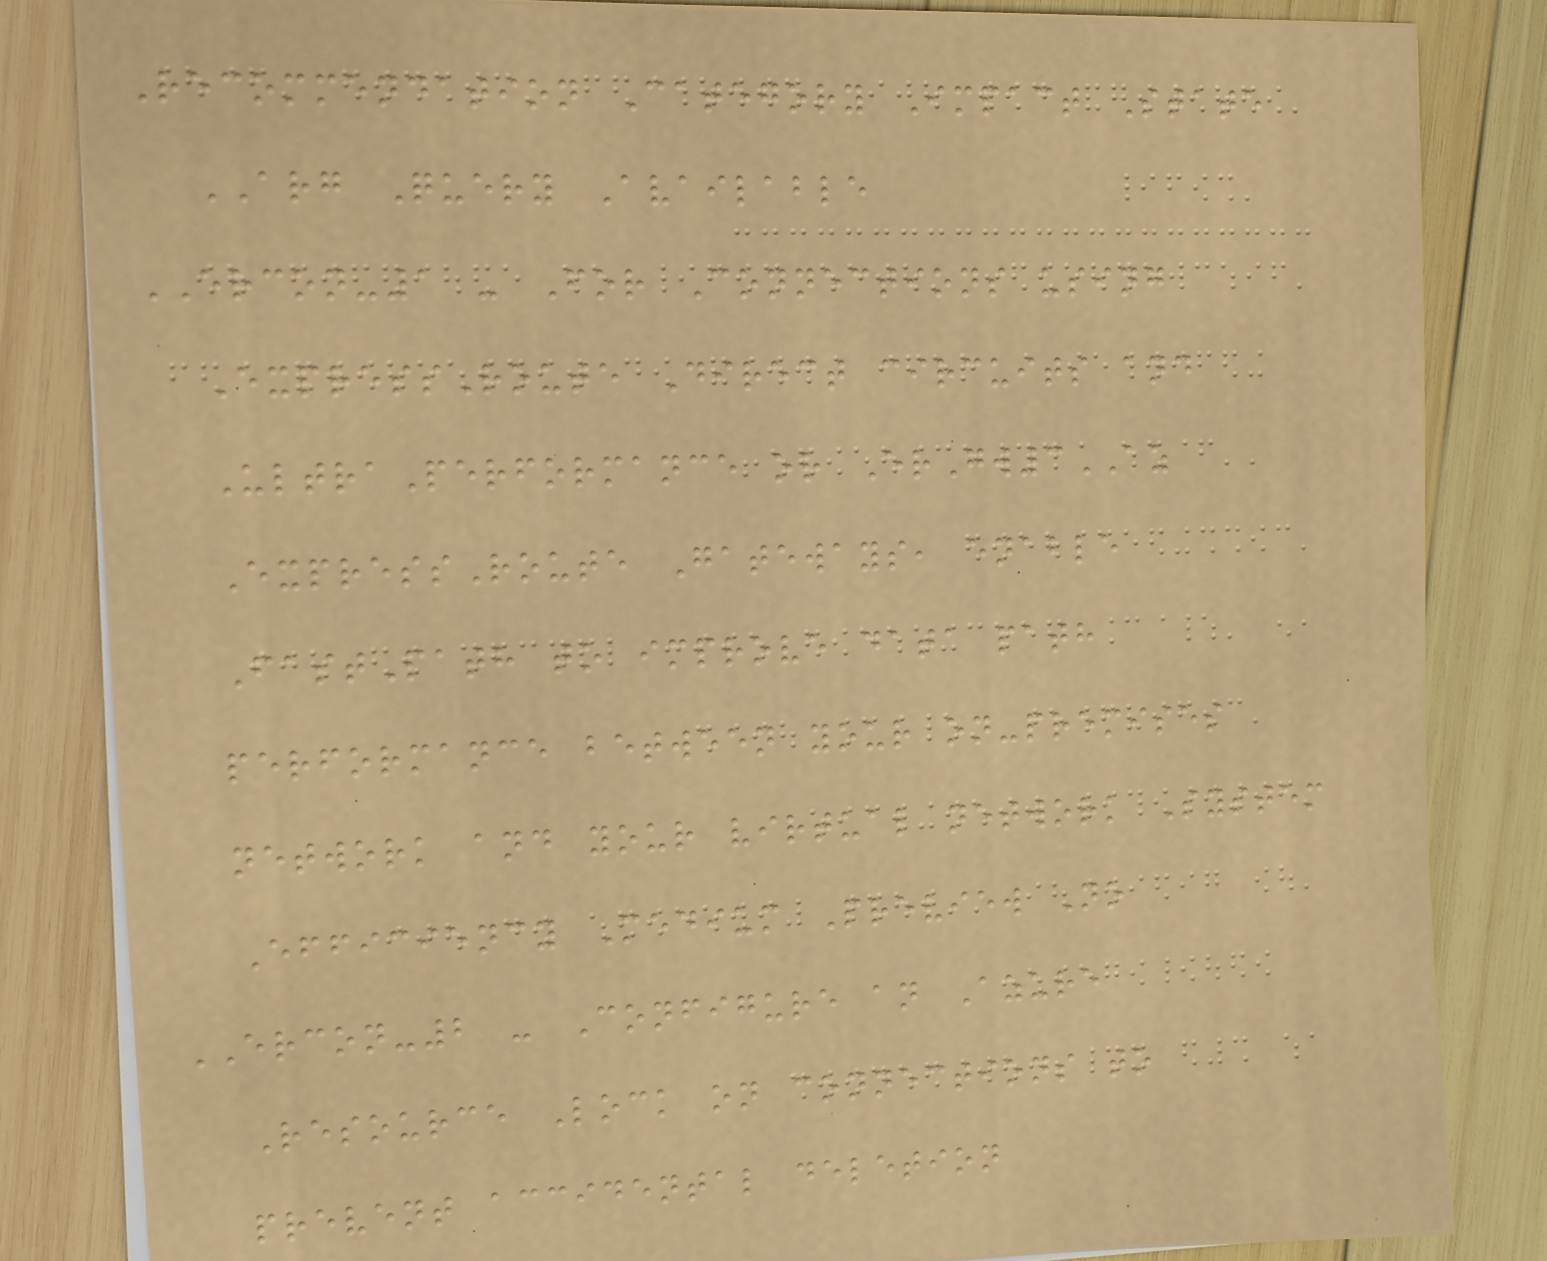Recommendation Category Impact State
ARG Query Available
ERCON-1 - For Connections using
ExpressRoute Direct circuits and
UltraPerformance or ErGw3AZ
ExpressRoute Gateways, enable
FastPath to improve data path
performance between your on-premises
network and your virtual network System
Efficiency Medium Preview No
ERCON-2 - Configure an Azure
Resource Lock on connections to
prevent accidental deletion
